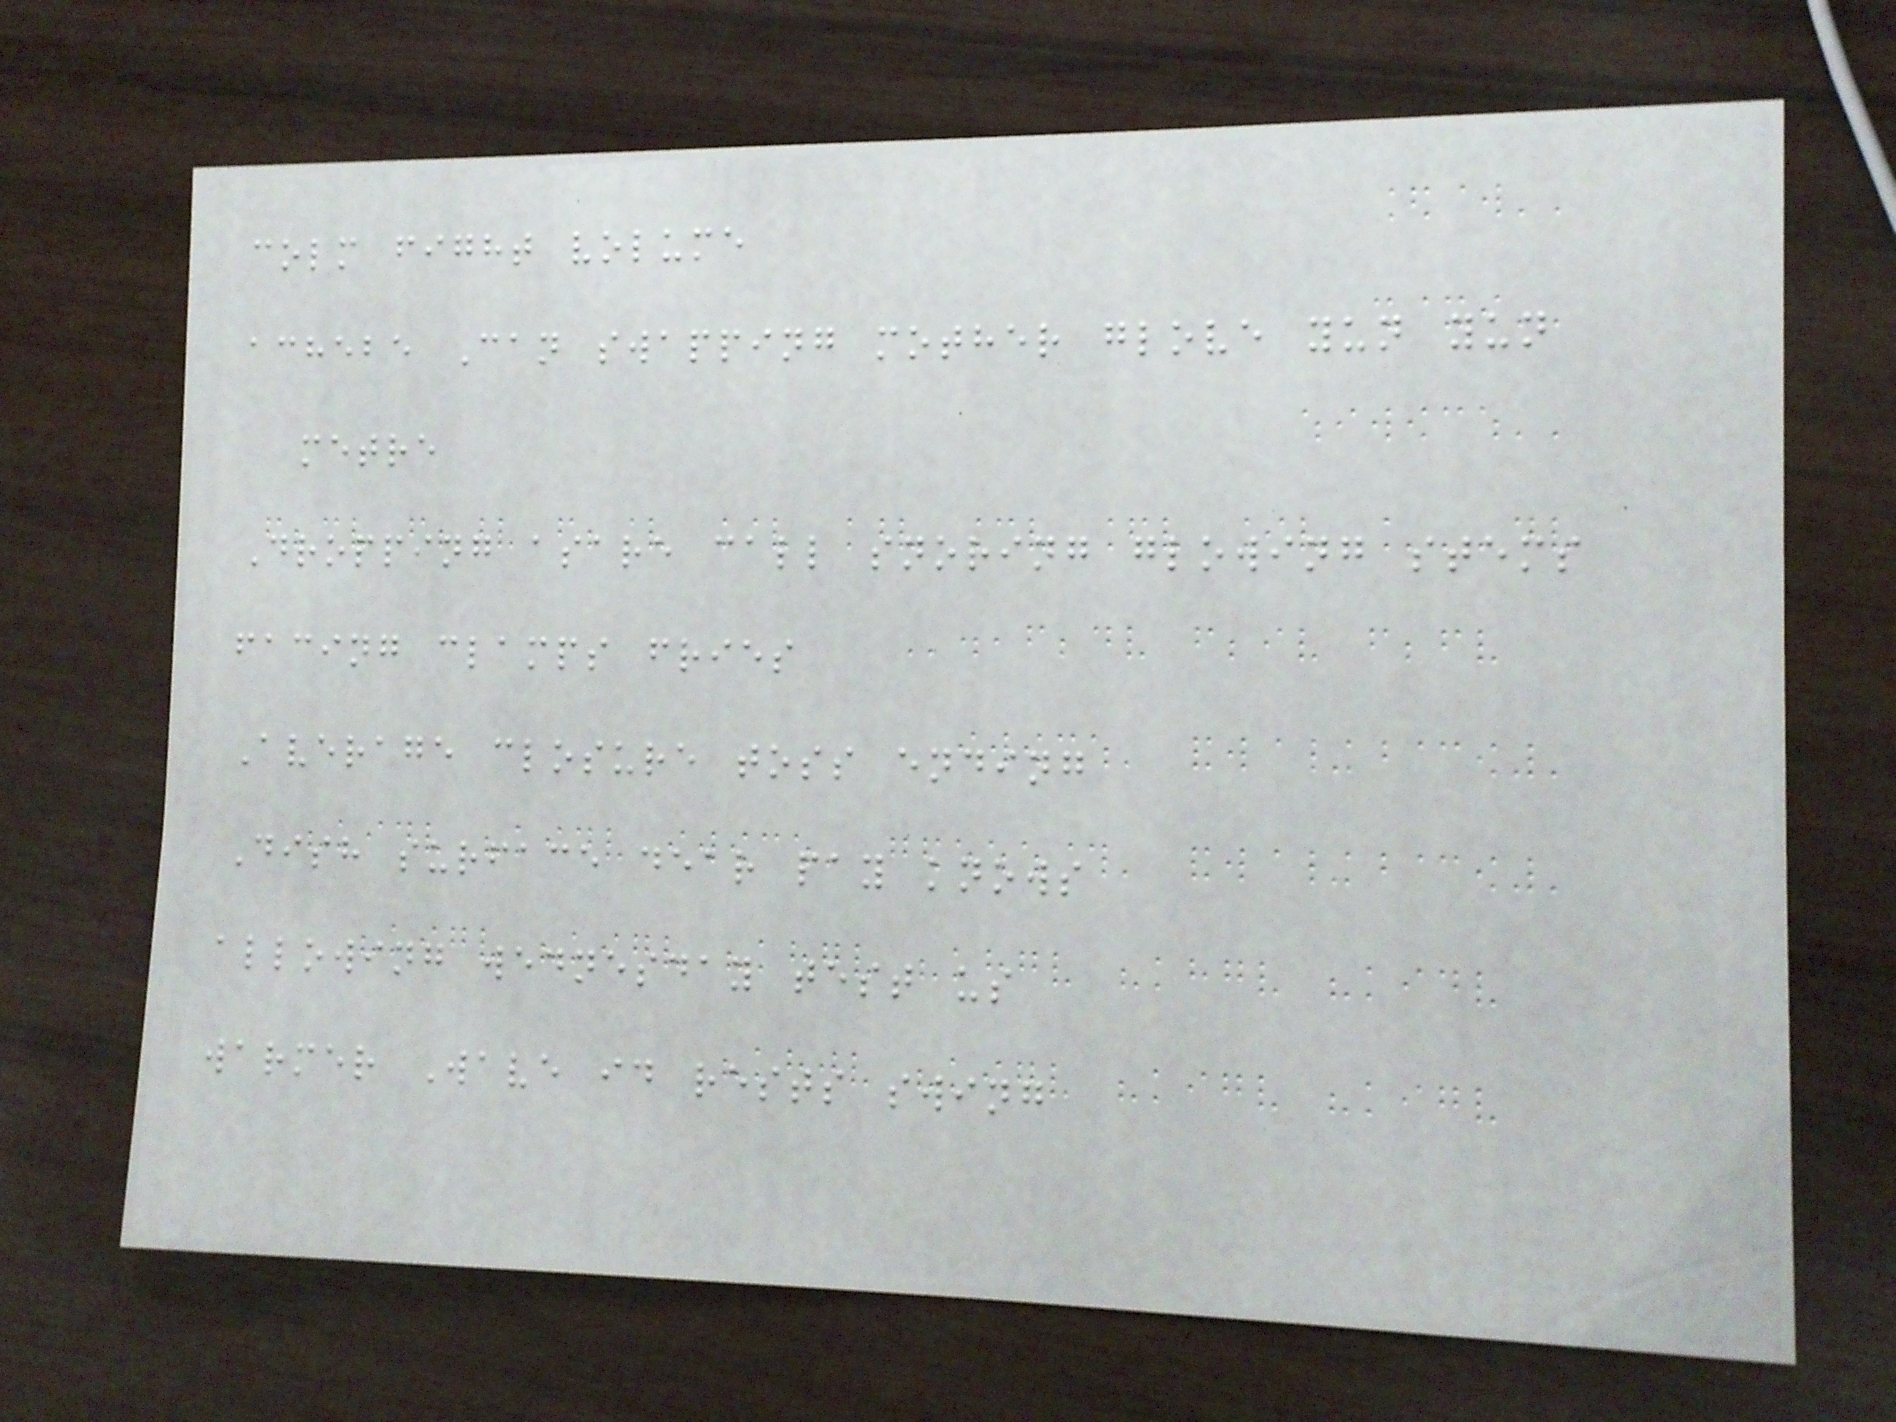colm fight volume
achebe Can swapping mother glove yun yun
metre
Dropping asare call snoring glowing stems
facing clamps fries
Average closure toss ending
Dish surface dear pay knows
allowing wednesday test us
warmer Wave id rests swing
